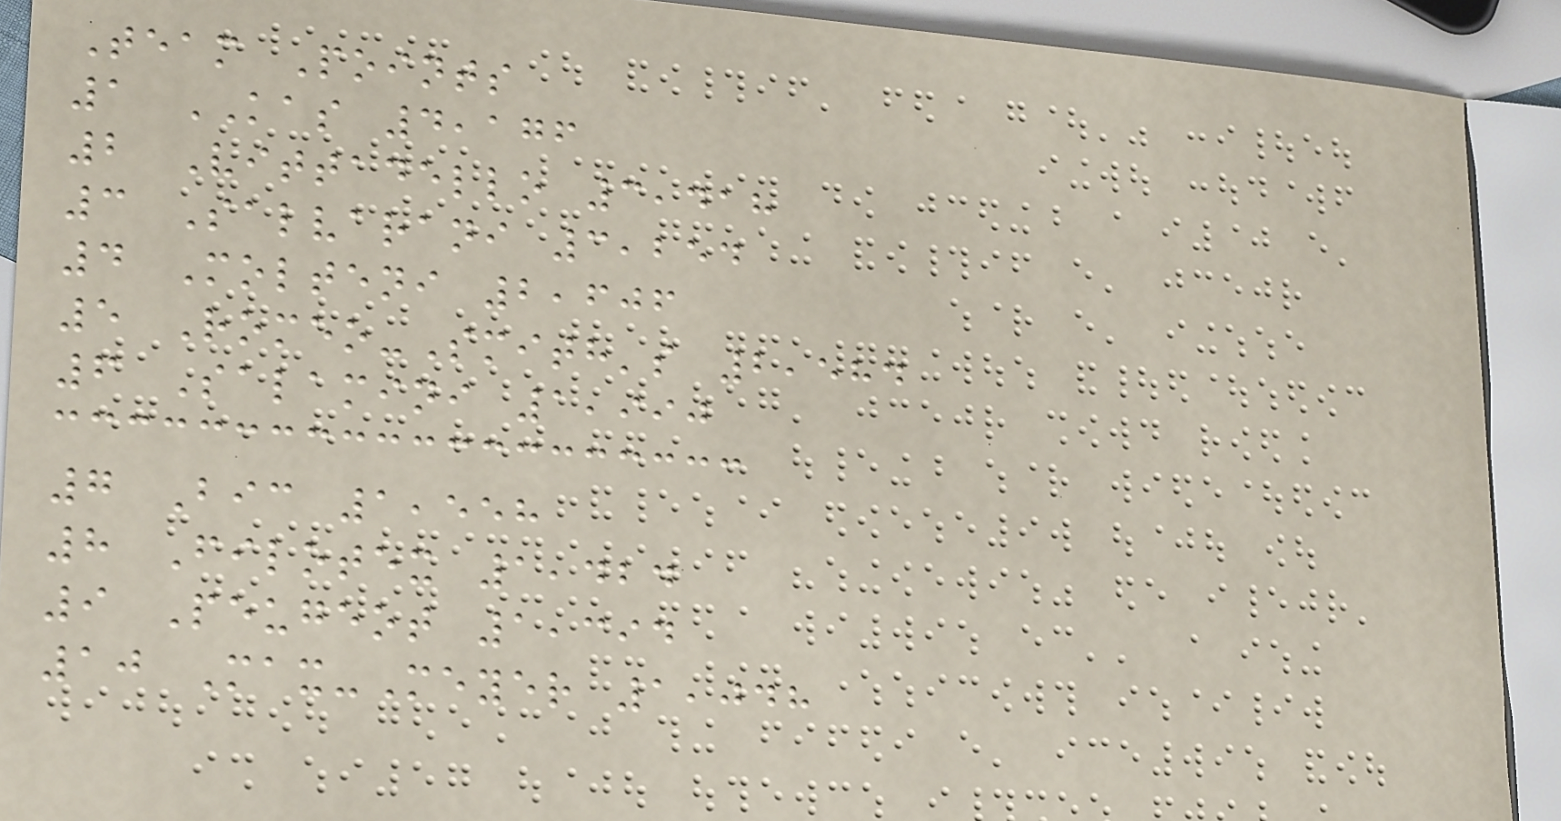Team Points
1 KAS 4,176
2 Vittadello 3,418
3 Salvarani 3,254
4 Molteni 2,606
5 Romeo-Smith's 2,584
6 Salamini 1,990
7 Bic 1,558
8 Filotex 1,424
9 Peugeot 1,394
10 Max-Meyer 1,048
